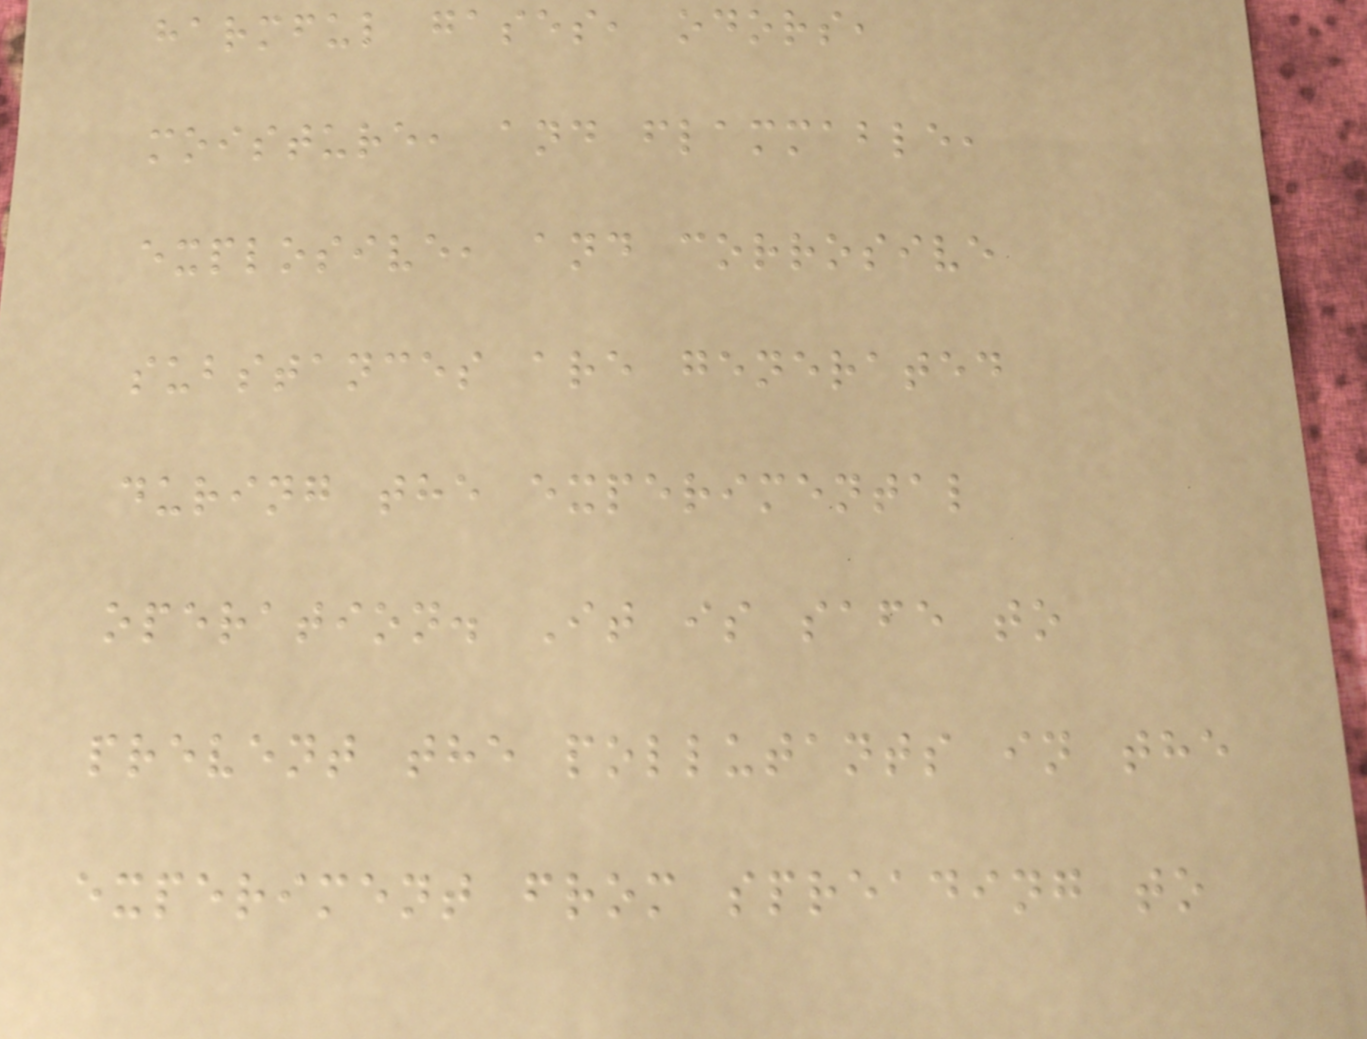harmful gases, odors,
moisture, and flammable,
explosive, and corrosive
substances are generated
during the experimental
operation. It is safe to
prevent the pollutants in the
experiment from spreading to
